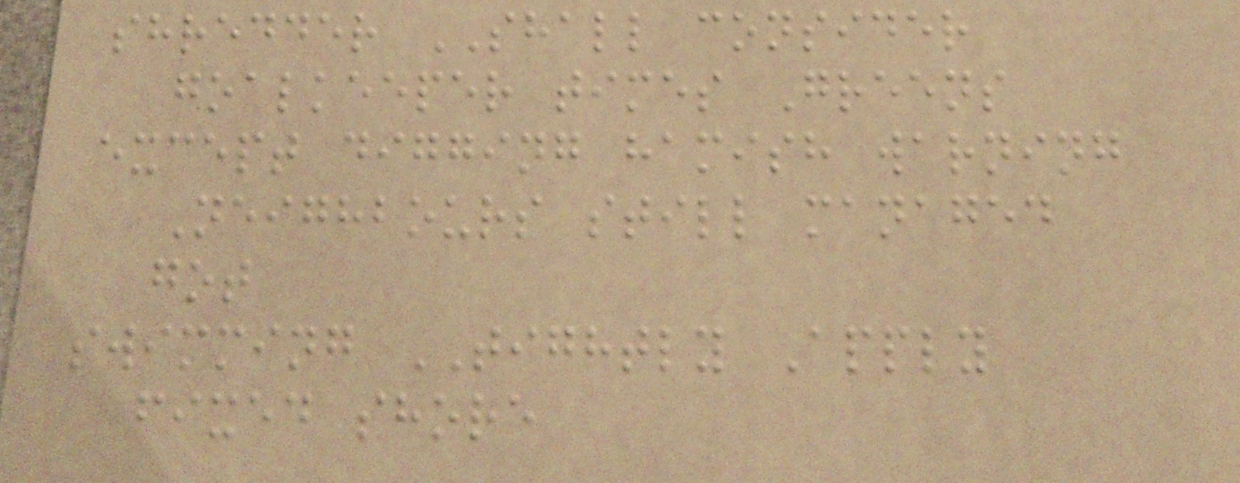shredder SHALL consider
goalkeeper times Greens
except digging hamish warning
Neighbours still managed
got
swimming TIGHTLY Apply
fixed shore
